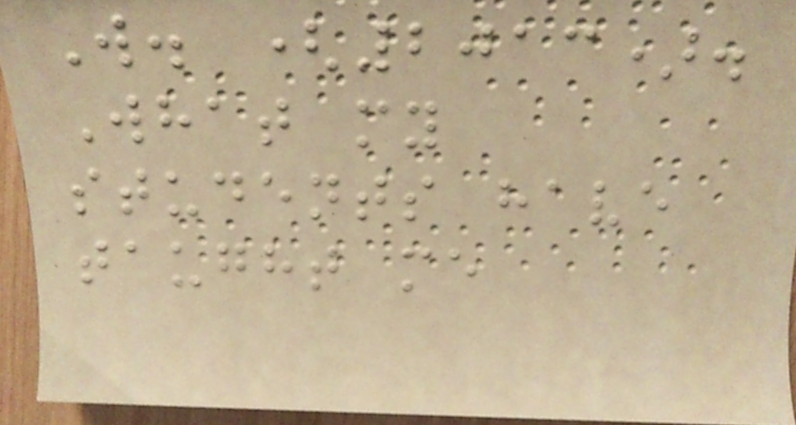W. (2013).
What my
students have
taught me
